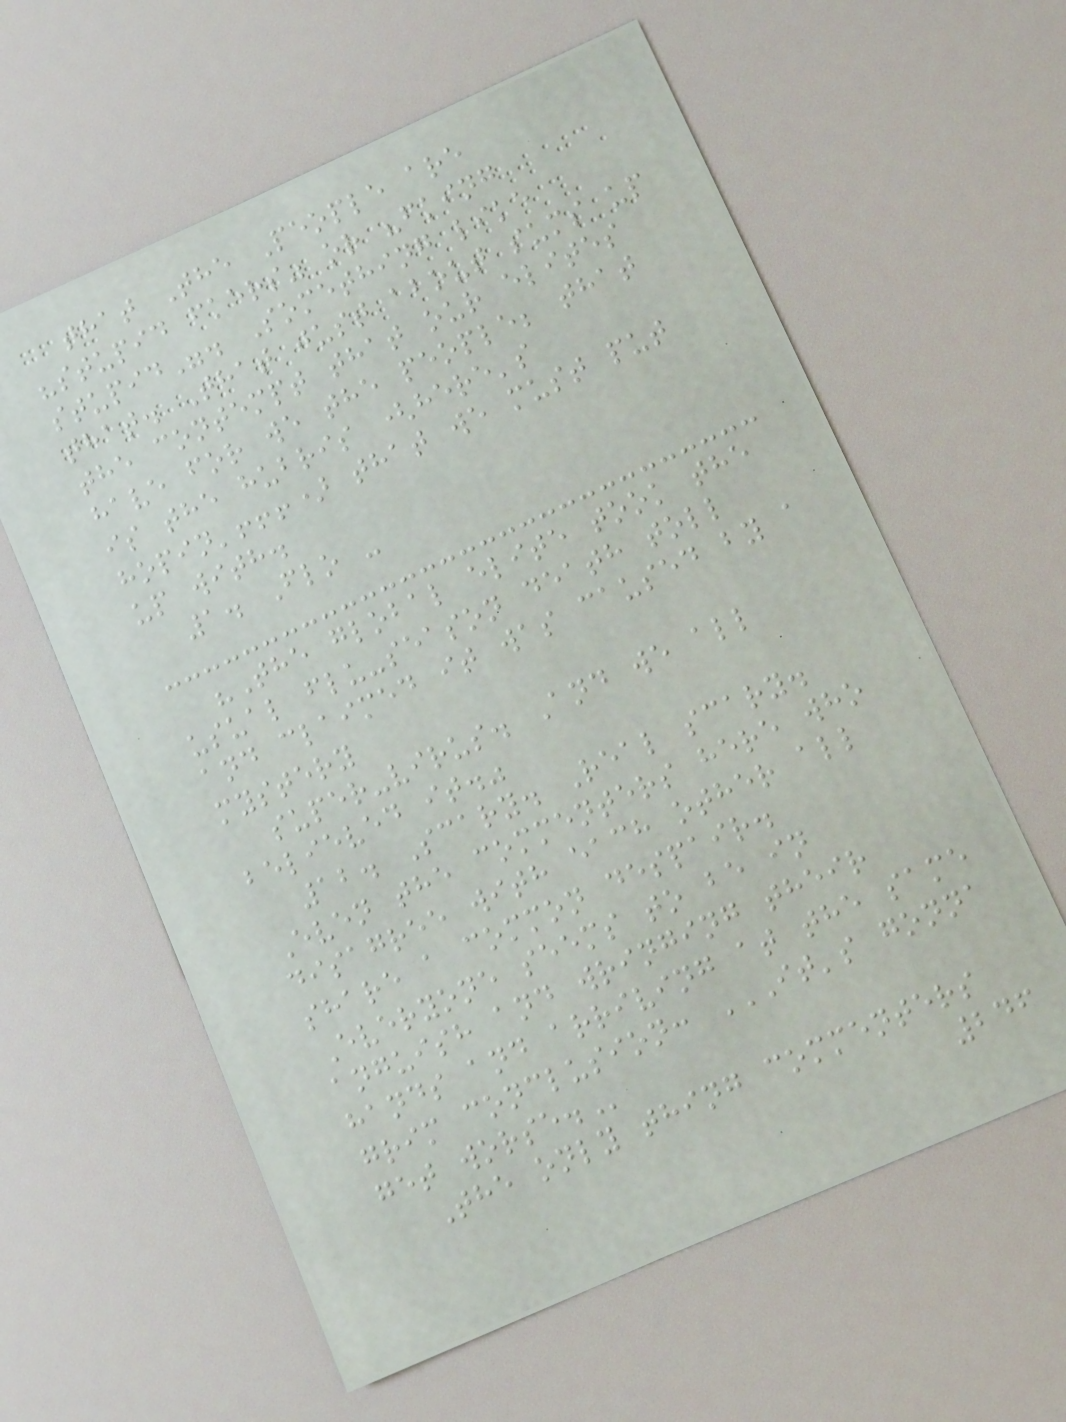that The People are
"stupid fkers" or "fking
stupid". Something like
that. That just about sums up
the contempt that our elites
have for we the people; that
is the hubris (here's
hopin'!!!) that we must put
up with.
1. Flo -
"The global elite took the
usual flu-season death toll
and claimed it was caused by a
mystery
super-virus. And we all
believed it."
12. Scary. Real scary.
Even the commenters here who
disagree with each other all
share a common despair.
Everyone seems to be in
anguish and wringing their
hands and arriving at the same
grim conclusion: IT'S GONNA
GET WORSE.
The only thing commenters
246
